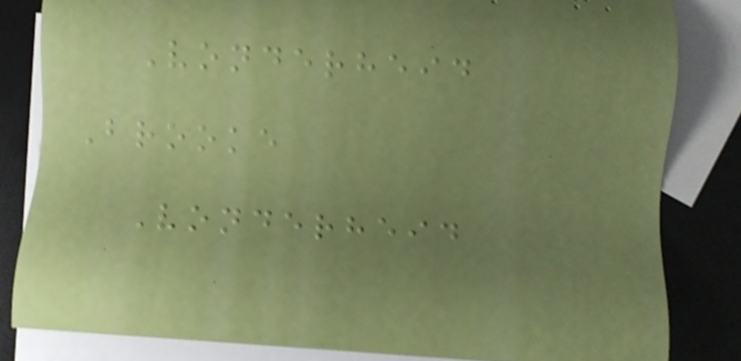Vonderheid
Brooke
Vonderheid
